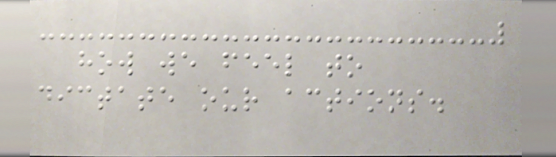how we feel to
dictate our actions.
